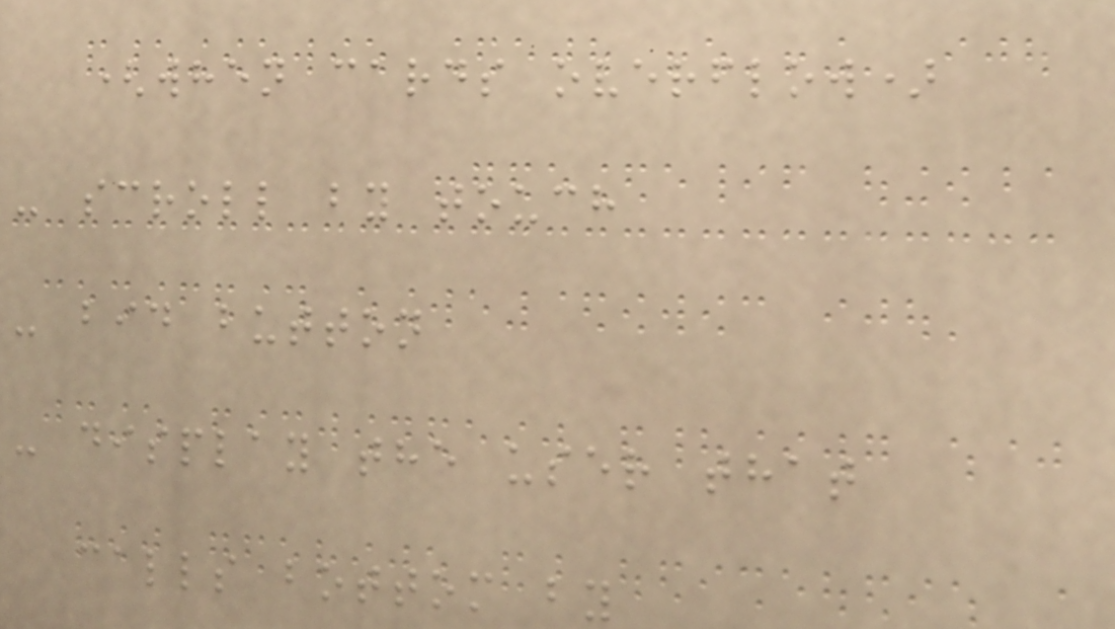(when cards overflow)
- scroll by touch
- bid button
- display the user that
calls bottom by
